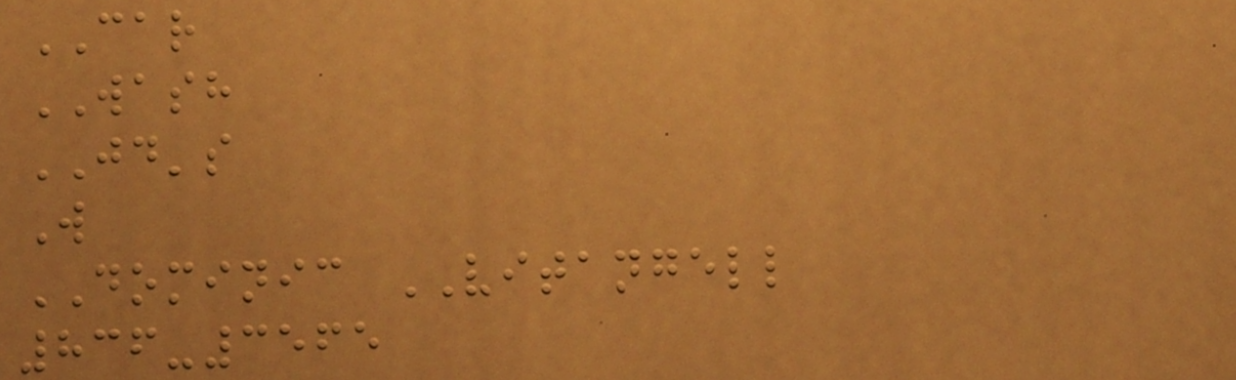CAR
WASH
JD's
W
DOMINIC VITANGELL
836-3565
